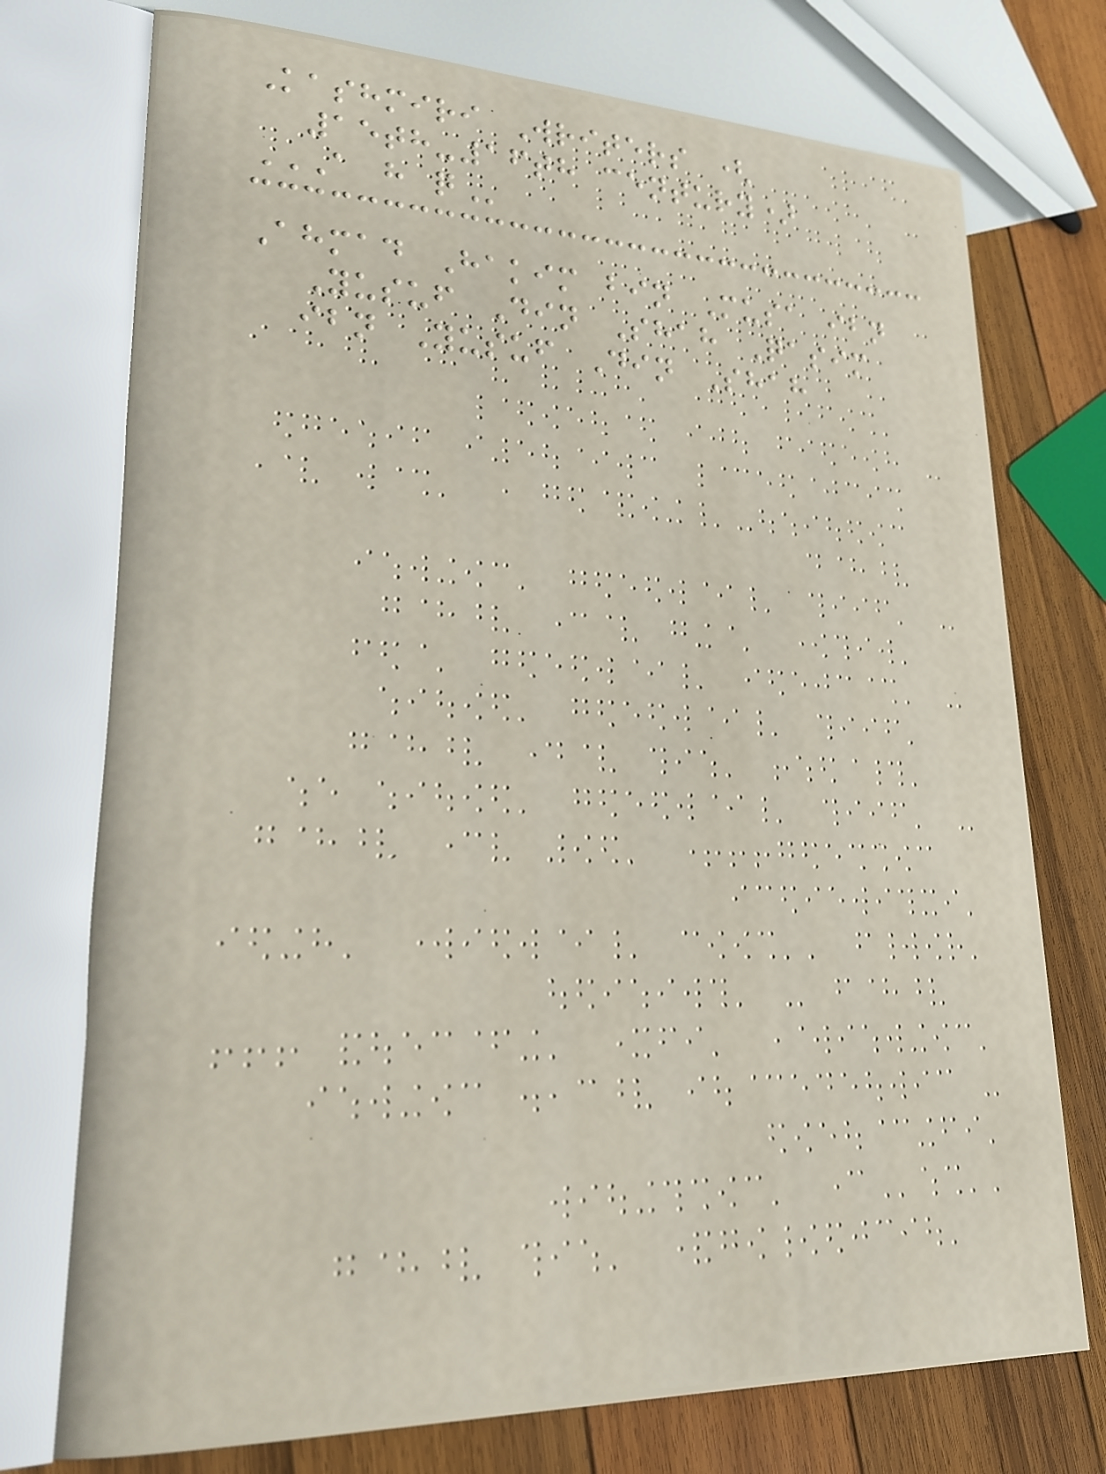Kashmiri Writers (
15th-16th century)
A H Q
Ahmad Hakim bin Musa ibn
Yusuf Din Shah Qasim
ibn Yusuf Din Shah
